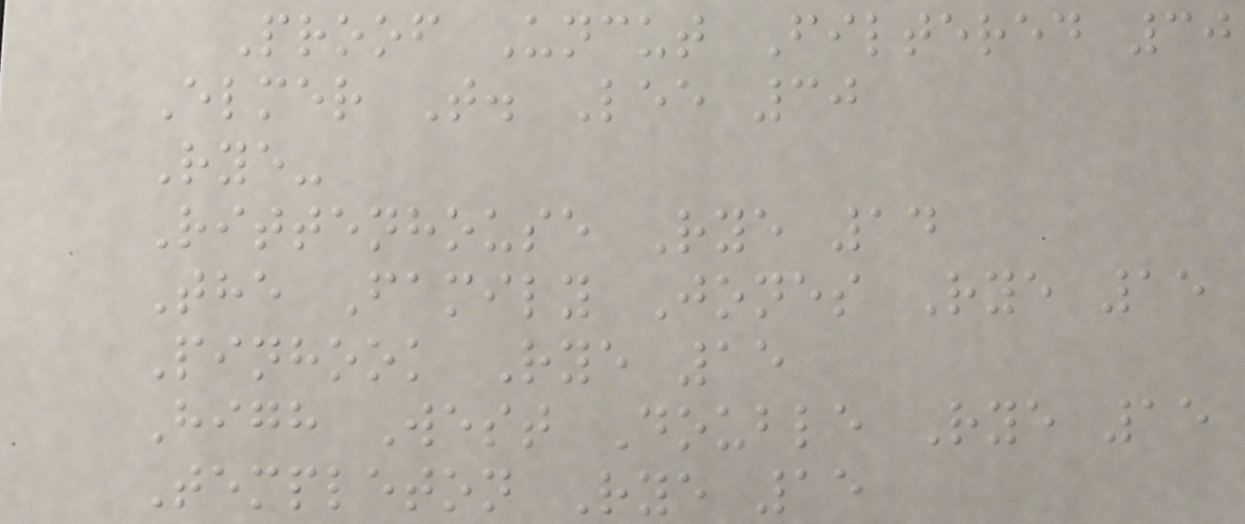Proof Uncut Filtered 30
Elmer T. Lee 30
Rye-
Rittenhouse Rye 14
The Family Jones Rye 15
Pinhook Rye 15
High West Double Rye 15
Templeton Rye 15
